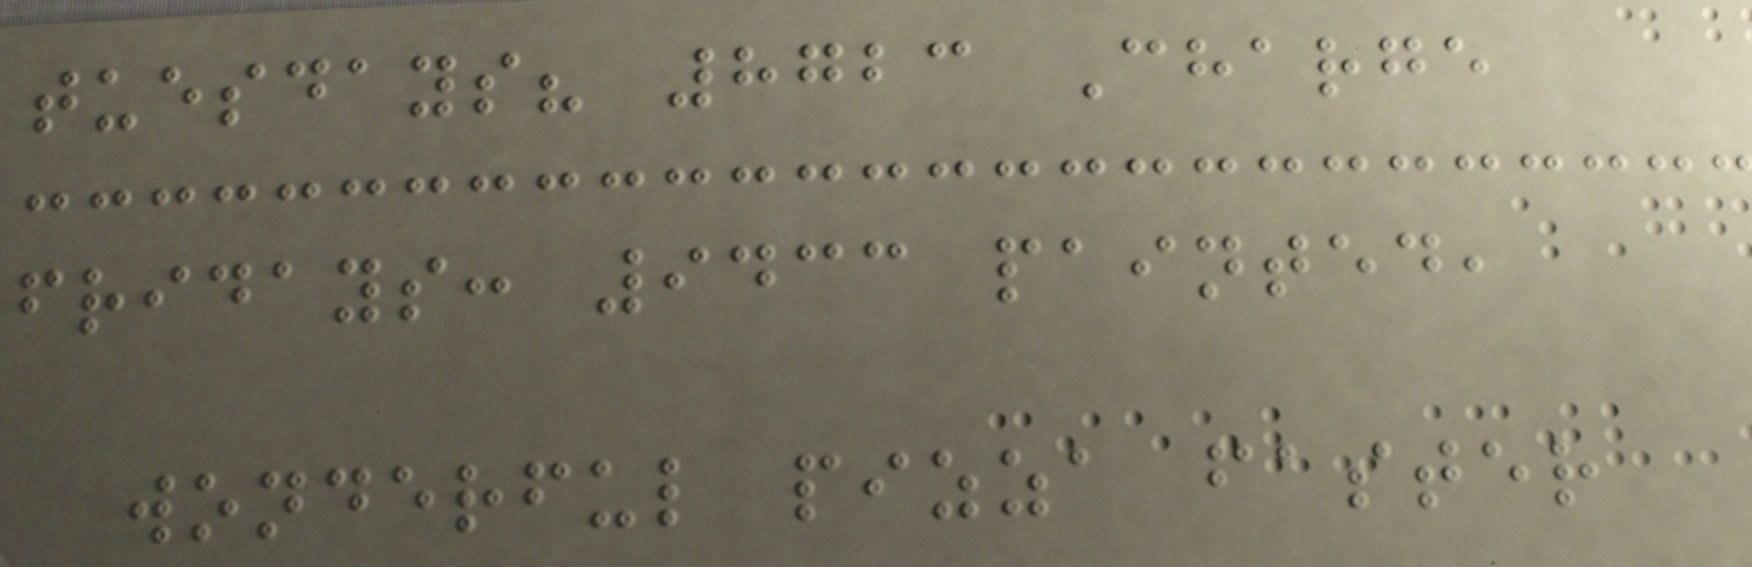tuesdays? 8723 Charge
fridays: 9433 painted,
wonderful pizza faster
